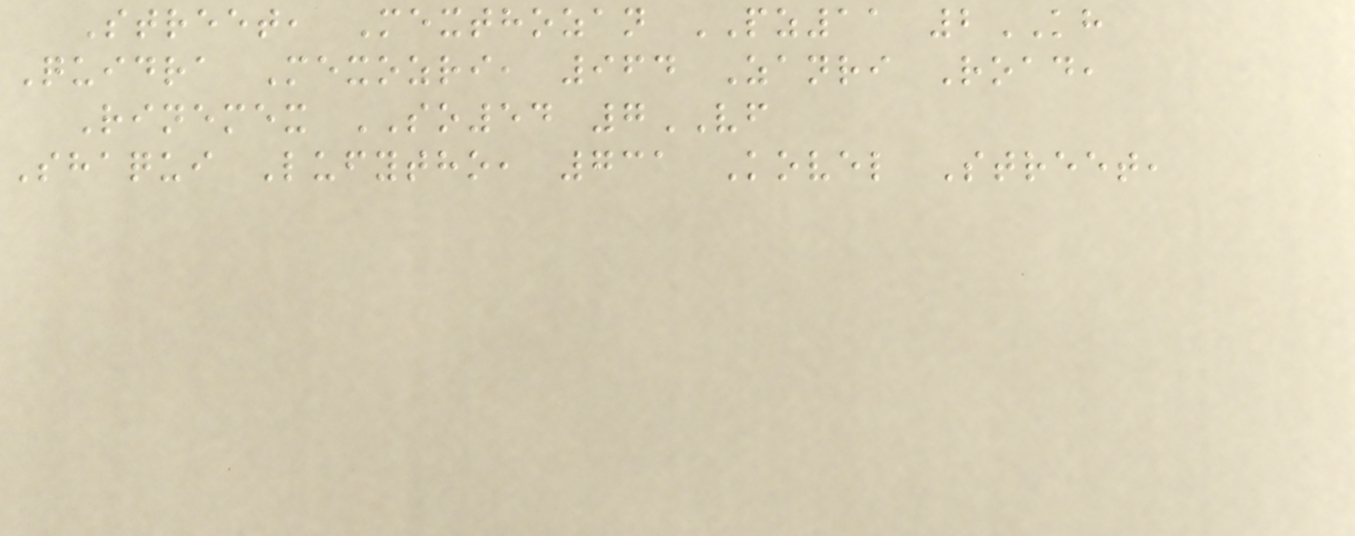Street, Mexthozan PZ11 2KH
Quidra Mexozri, 964 Zanri Road,
Rinemex SO54 7VF
Shaqui Lufytho, 731 Kovel Street,
